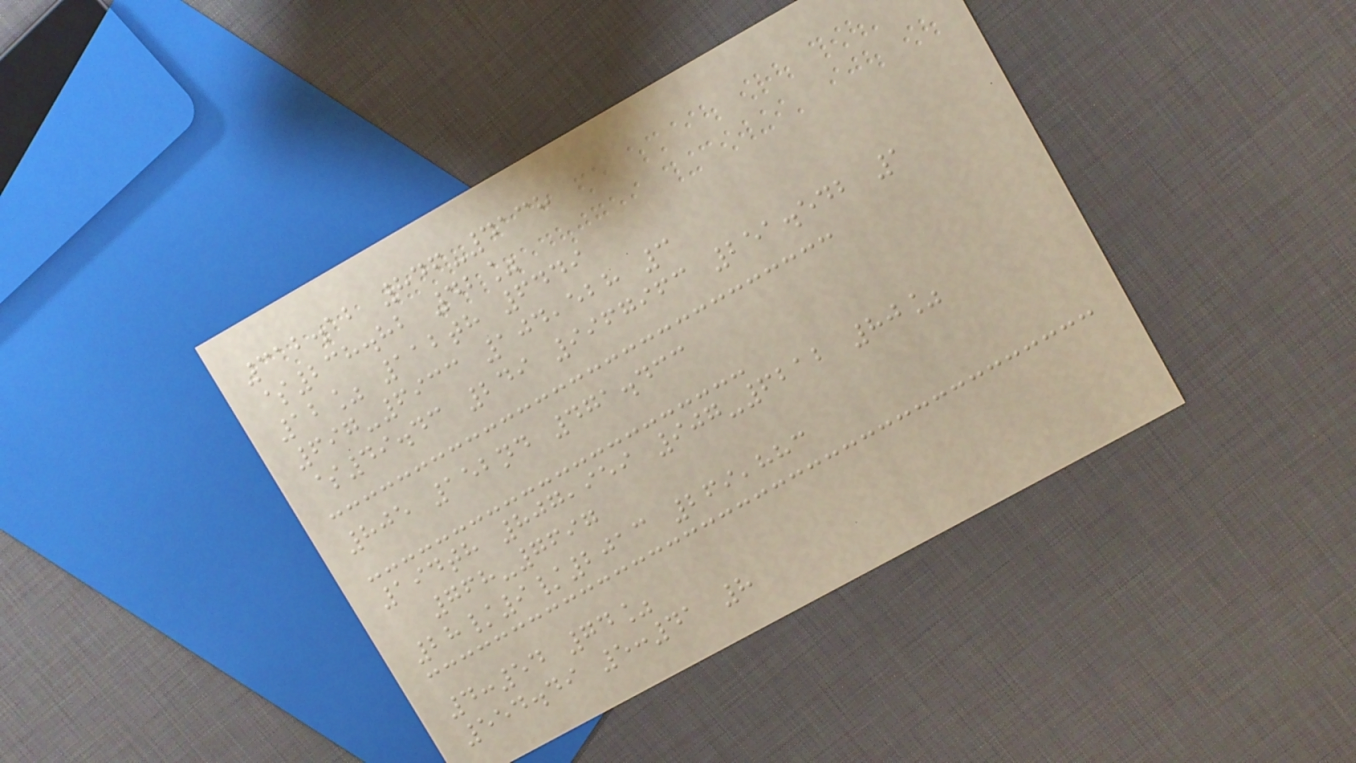312.12 846-4138
$238.82 42%
12% 112th 6449
697-6933 104,528 3
$49.43 249 9967963 251.542 1
805 152nd 471.433
194th 807,959 907-6212 80%
768-7697
28/9/2013 269,883
4:54 74%
554.49 5:41 8
